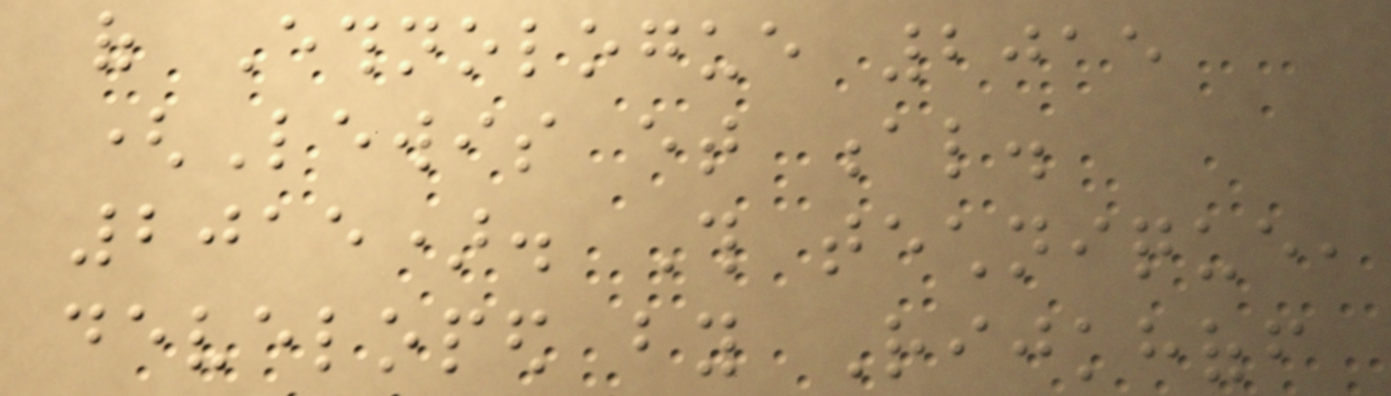of Ethnologue 2015
(Lewis et al.
2015). This technique,
developed by Rijkhoff
